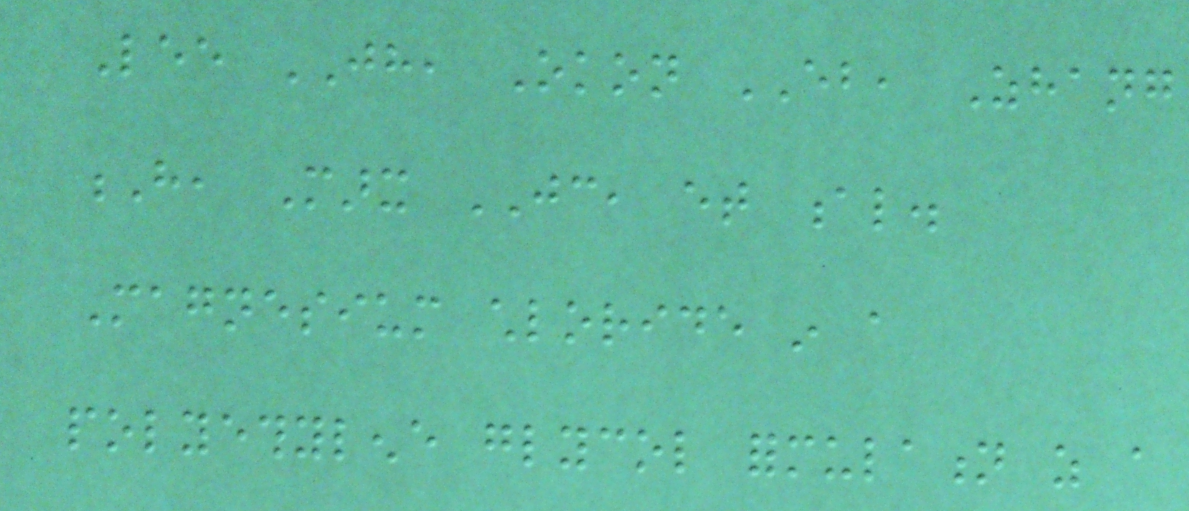Lee JH, Okon EB, Zhang
H, Marx JC, et al.
Magnesium chloride in a
polyethylene glycol formulation as a
